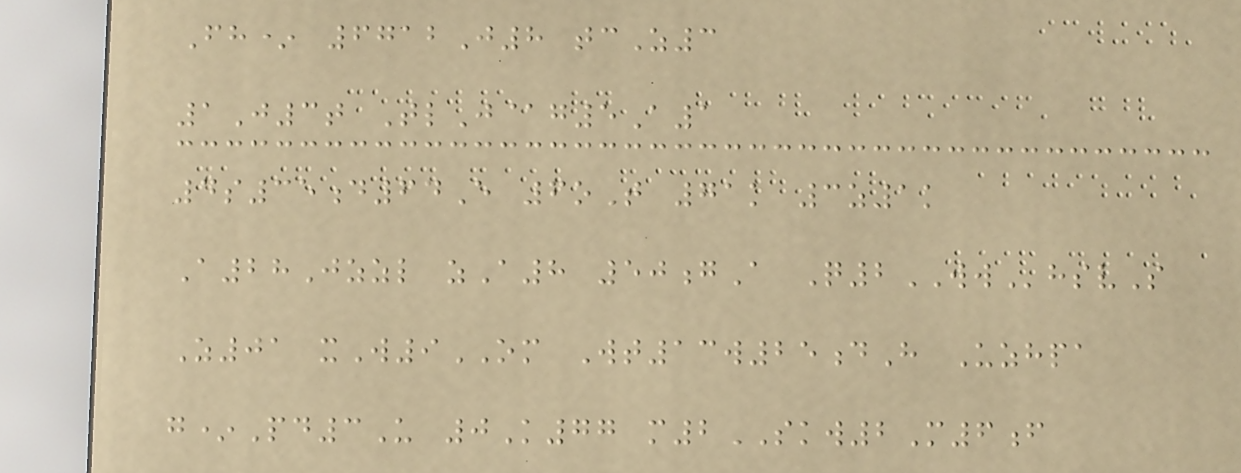Fh* 6712J8 tcZ3
1J3t TlJ@g5A1
4s35d64E 6oT 71k 3z1k
A28Jzzl zA8 50gA Q2WWhsvS
Z01 xW9OM Wt13w25dH Uzhpa
g*Pd3U 0K77 m2SKW2M6f
